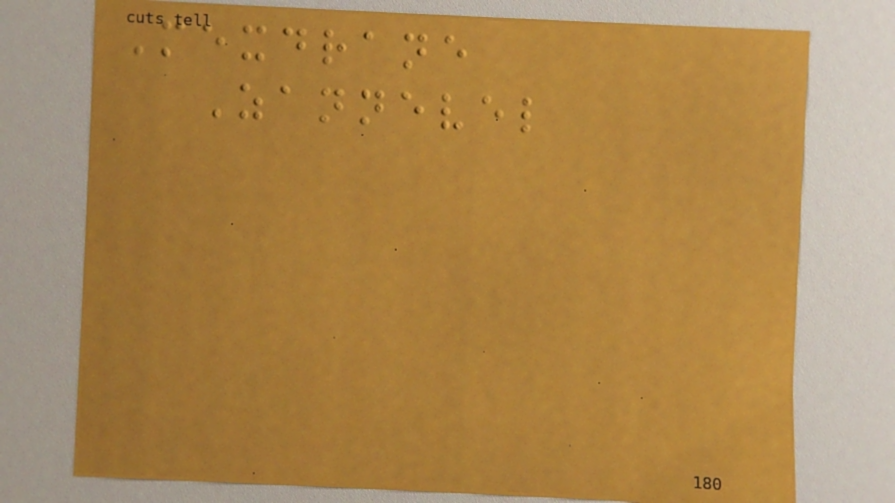Mexdrane
Zannevel
